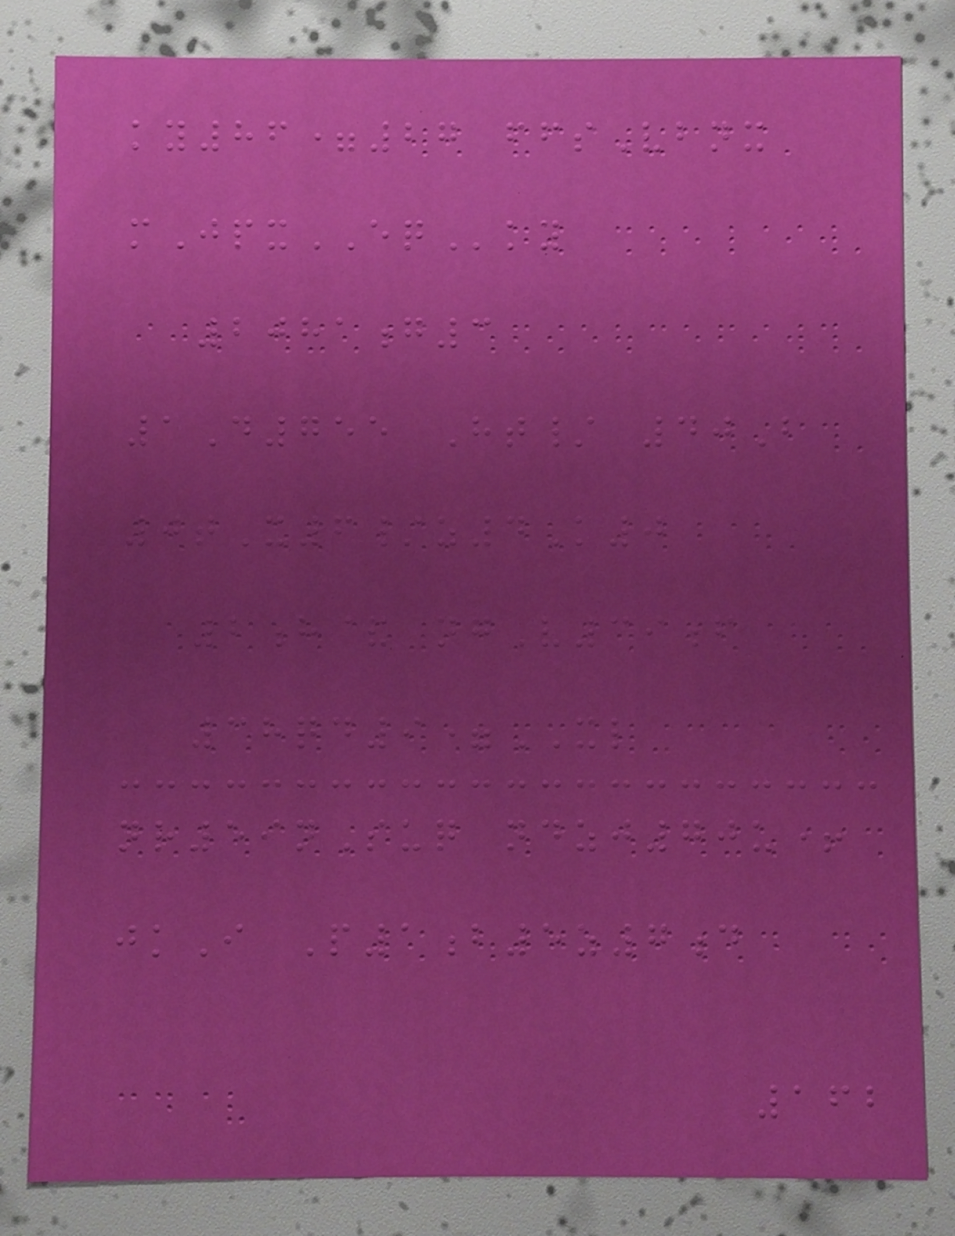ky86=27 ffsVbnx
mJpxEQky
2081g3
1D755 Ht/ 40B
0tX6/z4K0
2h& ngV39f
38qd9=XL
nr59nSuq ndzj70u+
jkI P1b5z7d
162
